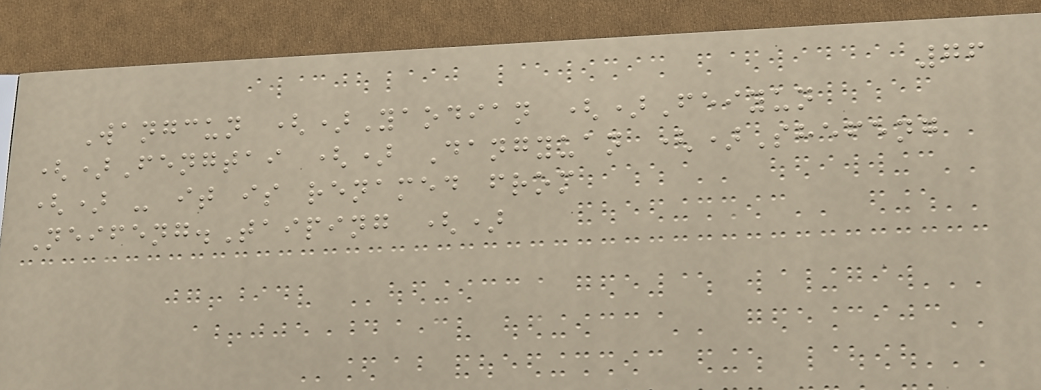76
Wangcun ()Yaodian ()Feiyun
()Fengtai () Dangyuan ()Shefeng
() - it is renamed from
Neifeng.Taiping ()
